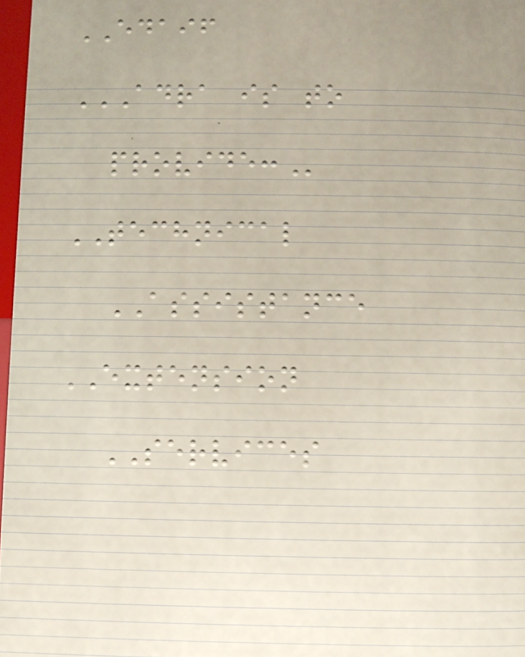EDAIF
ADRA IS TO
PROVIDE:
TECHNICAL
ASSISTANCE
EXTENSION
SERVICES
